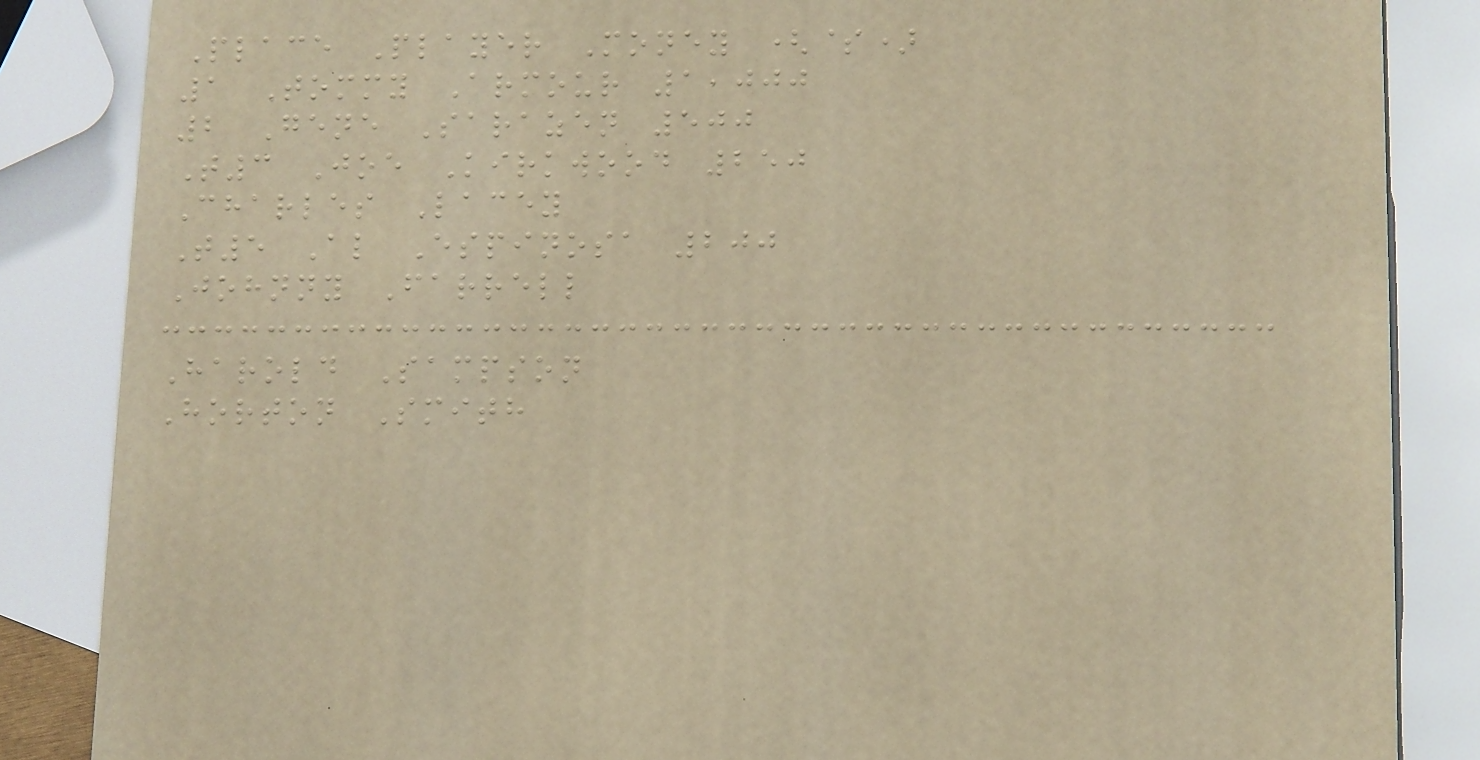Place Player Money ($)
1 Tommy Armour 1,000
2 Gene Sarazen 500
T3 Joe Kirkwood 250
Charles Lacey
T5 Al Espinosa 200
Johnny Farrell
Harold Sampson
Horton Smith
